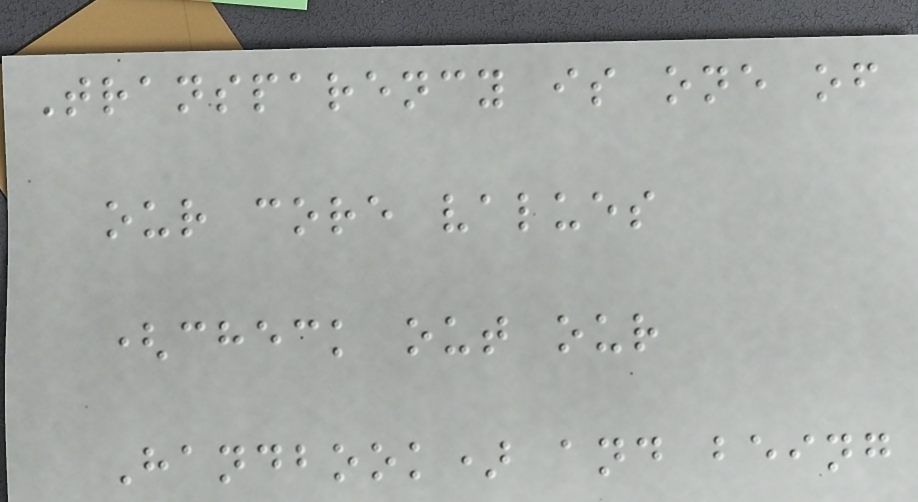Transparency is one of
our core values
(check out our
Handbook) and being
